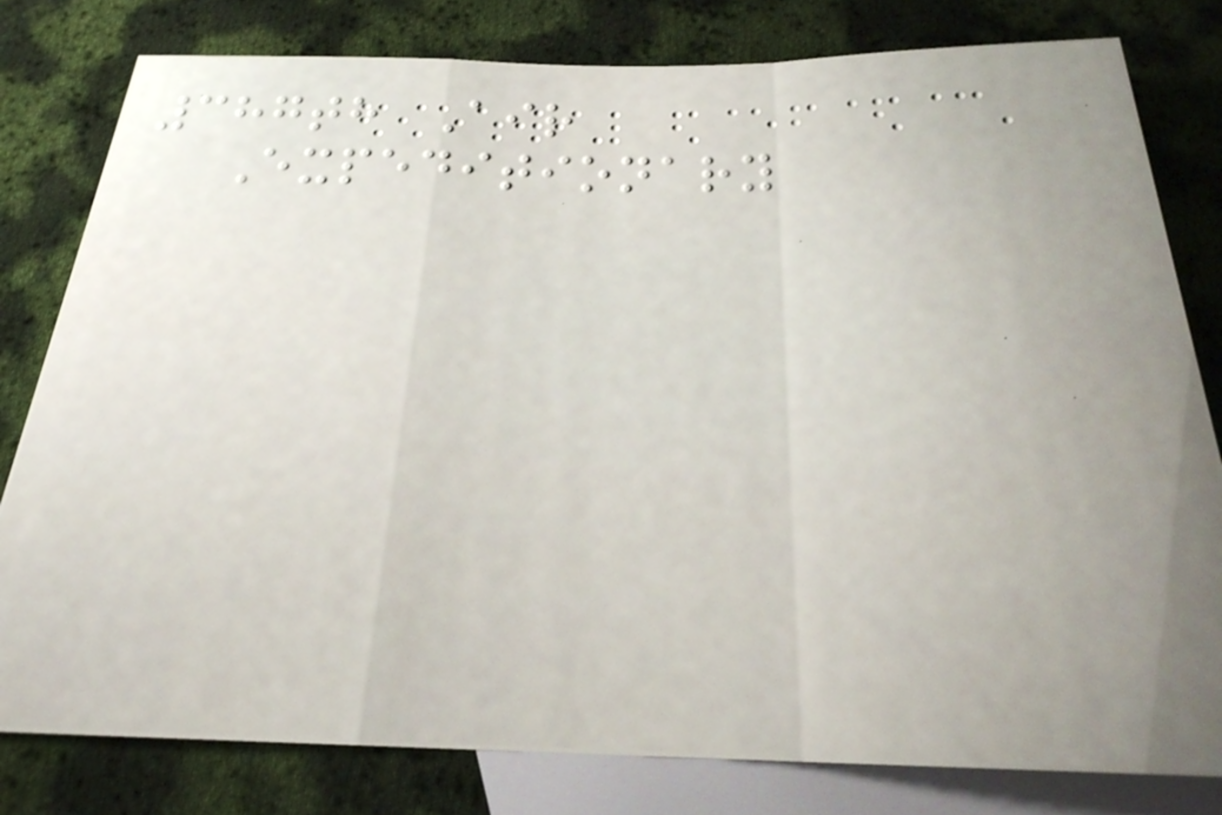387th Air
Expeditionary
